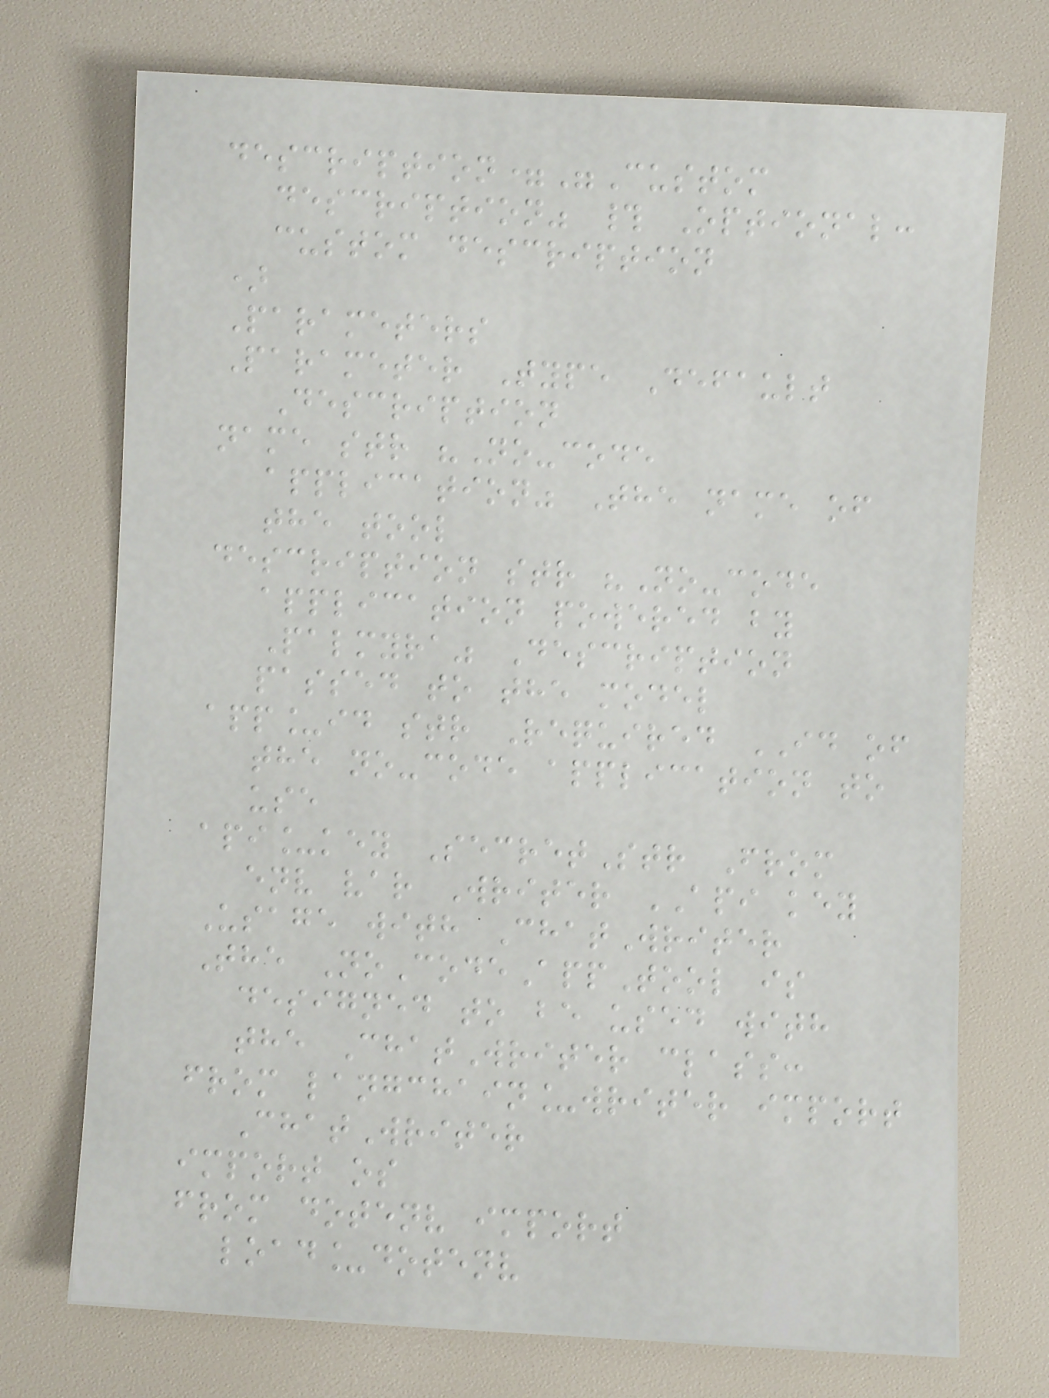description="Custom
description" # Optional:
custom description
)
Parameters
Parameter Type Default
Description
name str "No-code
application" The name of
the tool
description str "No-code
application powered by
Palmyra" Description
passed to the model
app_id str Required ID of
the no-code application to
use
api_key SecretStr From
env var Writer API key
Usage with ChatWriter
The NoCodeAppTool is
designed to be used with
the ChatWriter class:
from langchain_writer import
ChatWriter
import os
from dotenv import
load_dotenv
